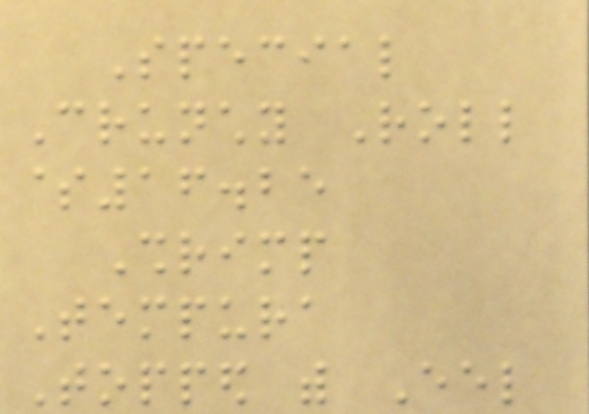Special
Crunchy Roll
$16.25
Shrimp
Tempura
Topped with Eel
